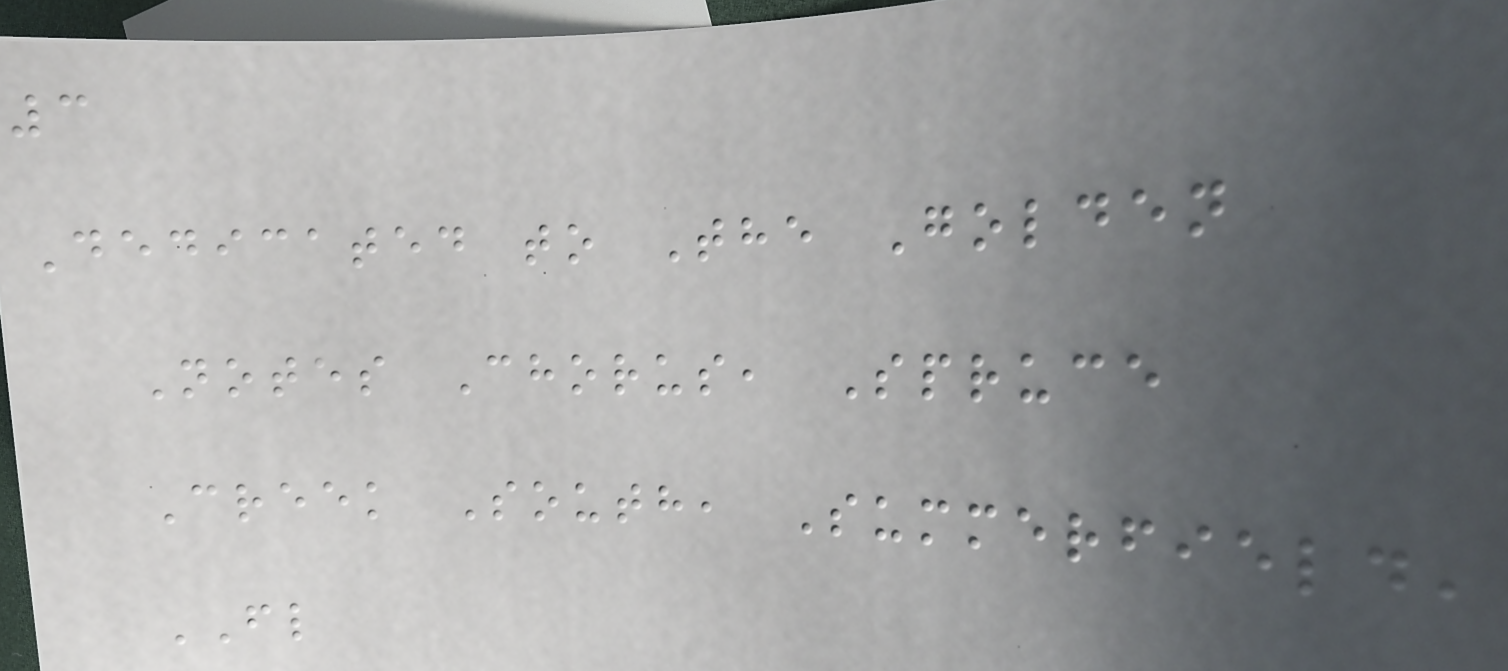3
Dedicated to The Golden
Notes Chorus, Spruce
Creek South, Summerfield,
FL
